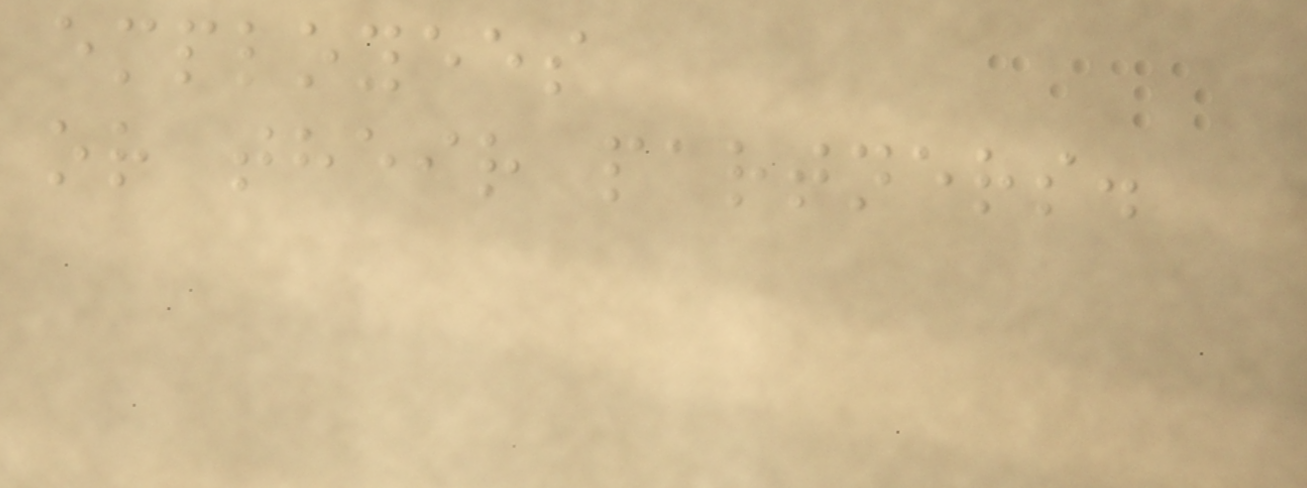employees
or their partners.
